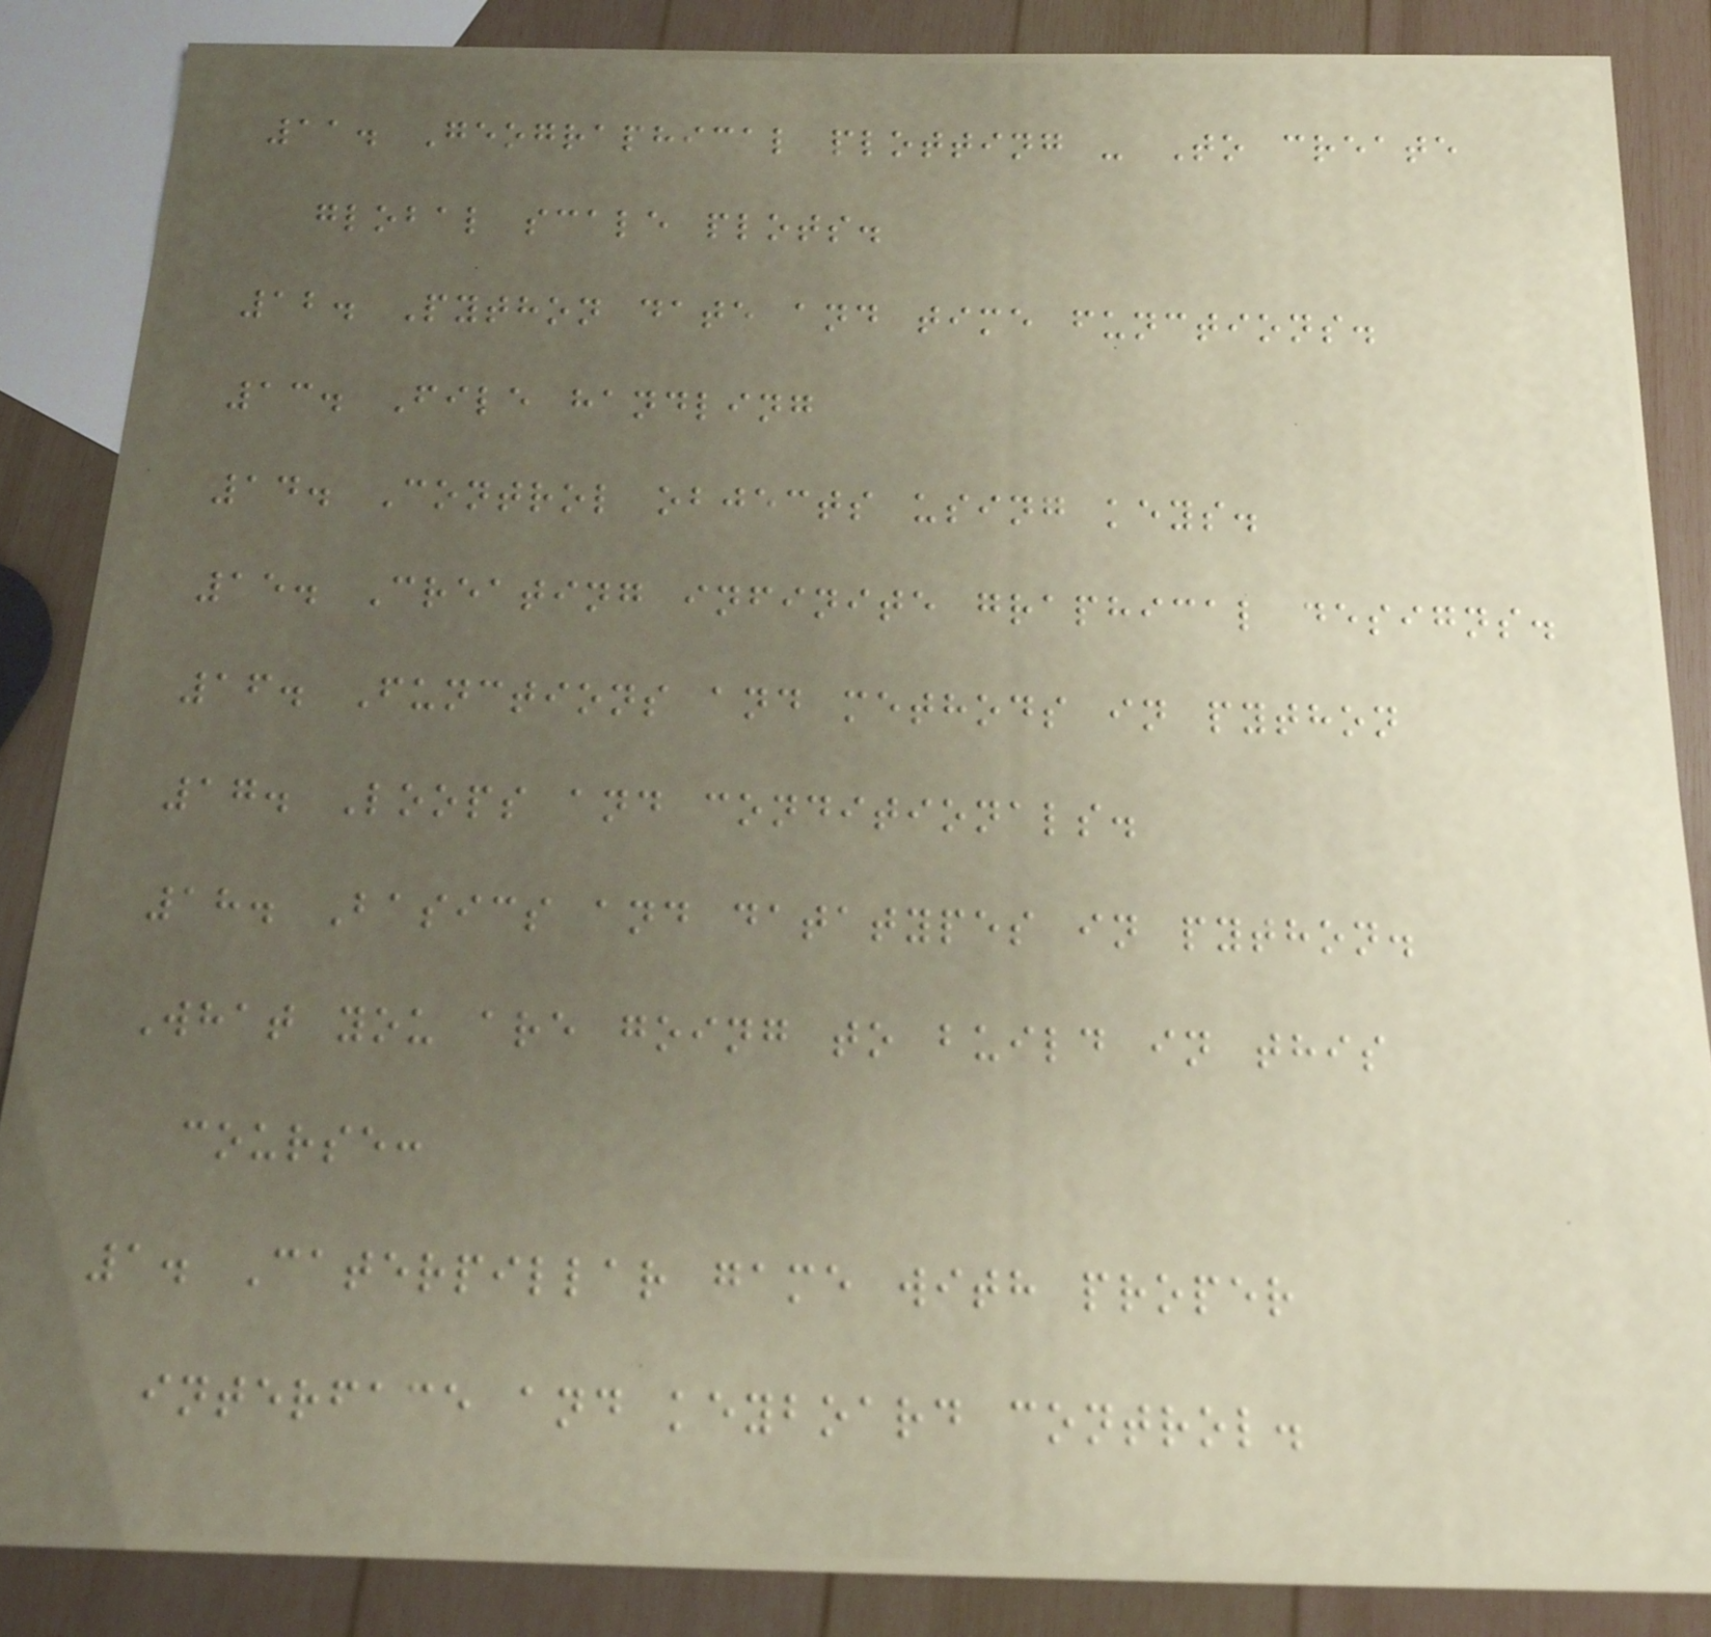11. Geographical plotting - To create
global scale plots.
12. Python date and time functions.
13. File handling
14. Control objects using keys.
15. Creating infinite graphical designs.
16. Functions and methods in python
17. Loops and conditionals.
18. Basics and datatypes in python.
What you are going to build in this
course:
1. Caterpillar game with proper
interface and keyboard control.
